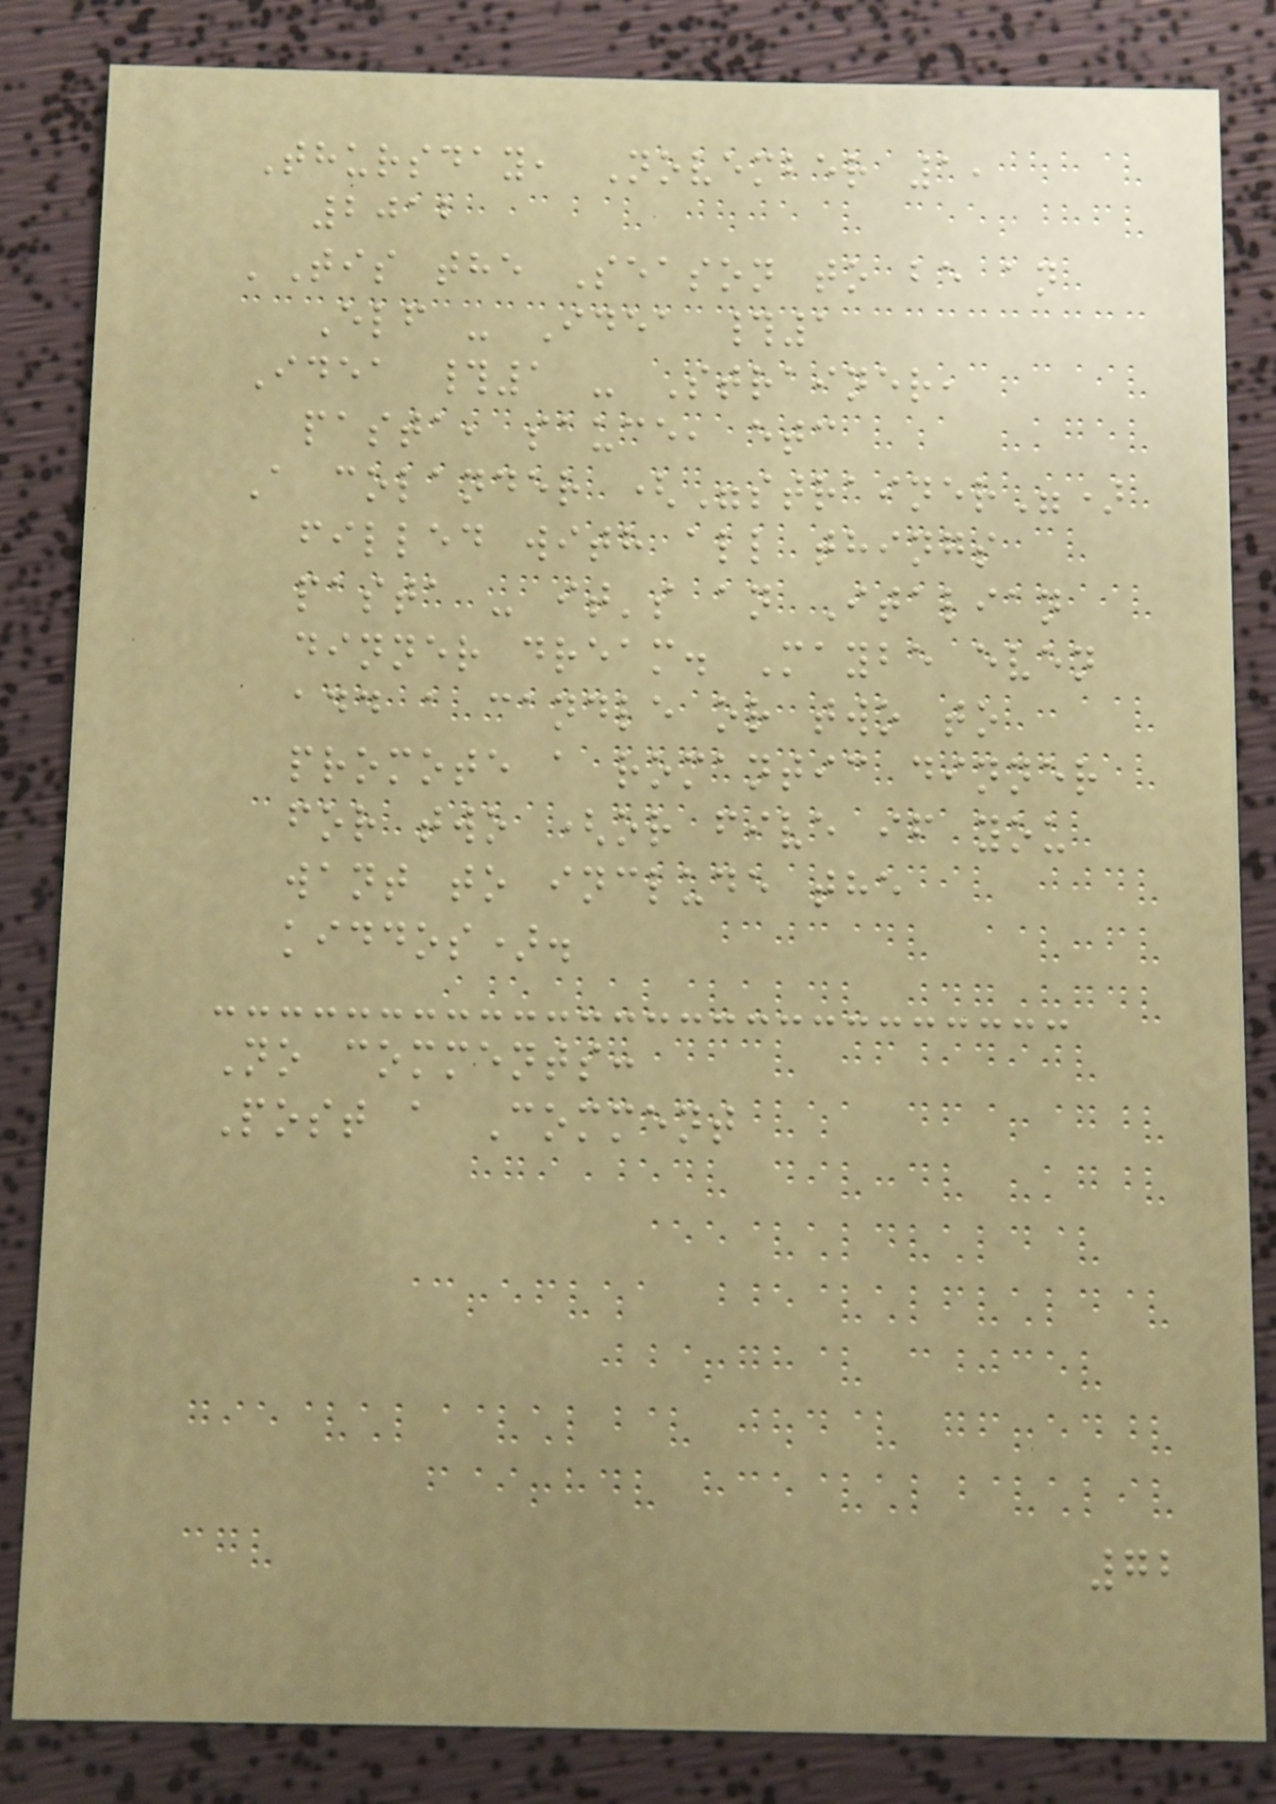Thursday, November 1,
2012
'Tis the Season to be an
Elf - Idea #1
Idea #1 - Strainer,
pasta, sauce, etc
A colander ("strainer")
filled with all things
pasta - it's an Italian
dinner dream. Maybe even
add a candle or two to
promote a romantic dinner
for two (or five if you
want to include the
kiddos).
No comments:
Post a Comment
72
